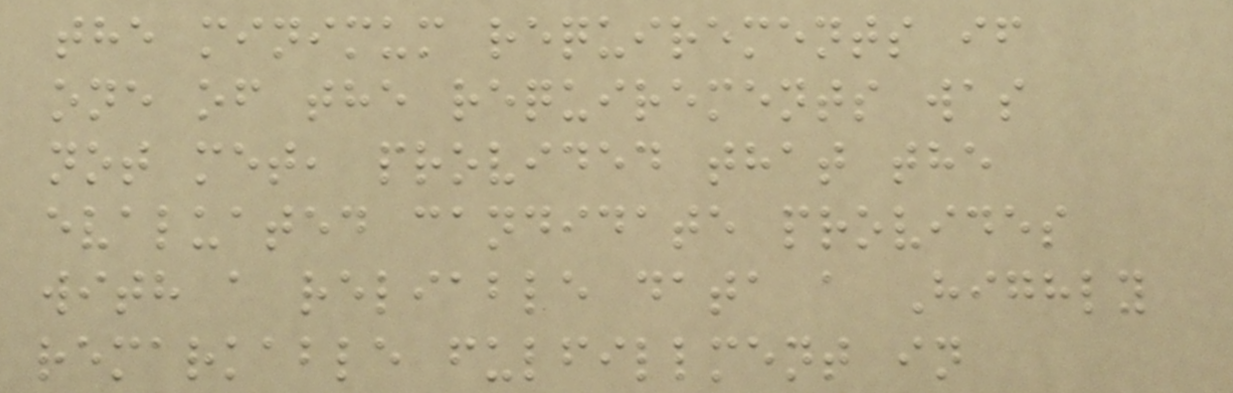the minimum requirements if
one of the requirements was
not met, provided that the
evaluated candidate provides
with a reliable data a Highly
remarkable fulfillment in
